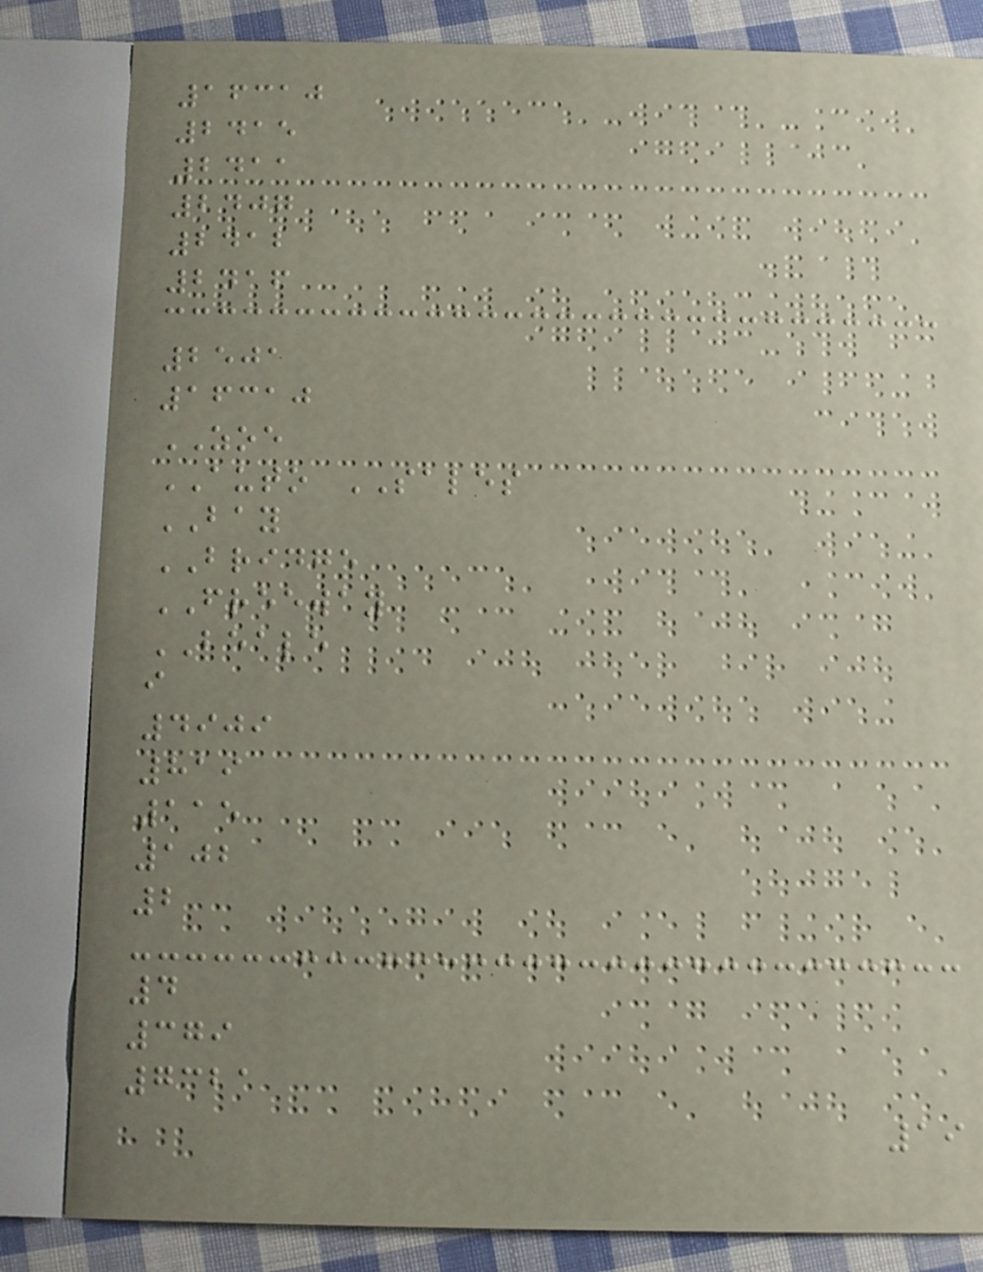16310
2415
2411
2407
2412
2416
2501
16310
ZOE
AUTO SALES
BAY
BRIDGE
FREEWAY
BEALE
i
4909
819
115
102
2
4
379
7321
19
